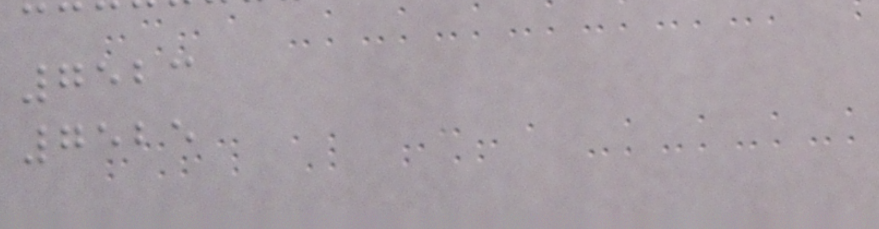7523
7525
